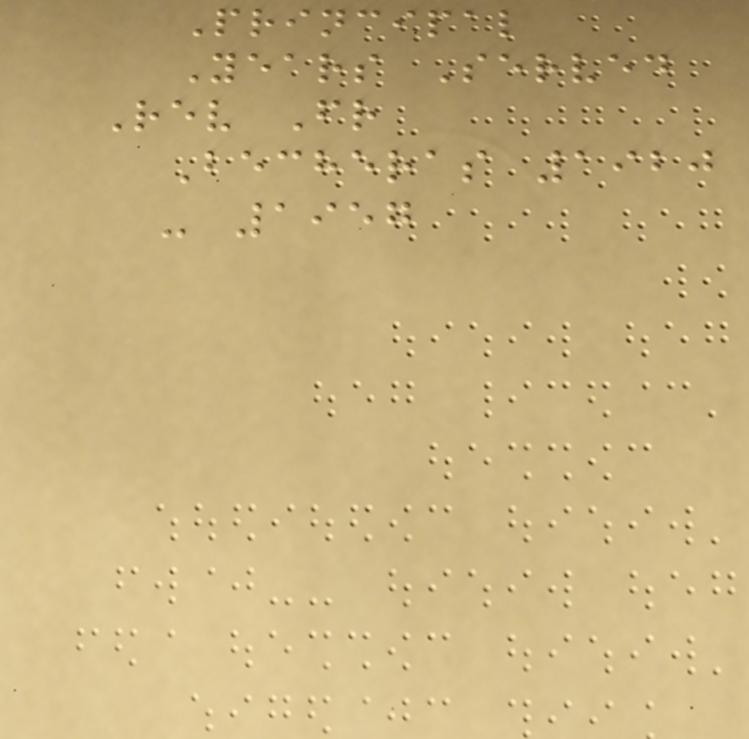Principal
Years Served
Rev Fr
Becheras 1920
- 1957
